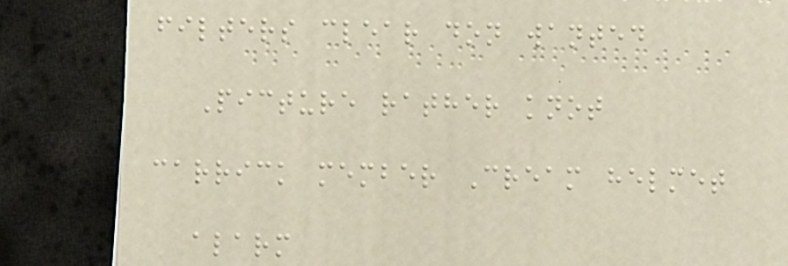filters clear don wanted
Picture rather knot
carrick member Cream helmet
alarm
